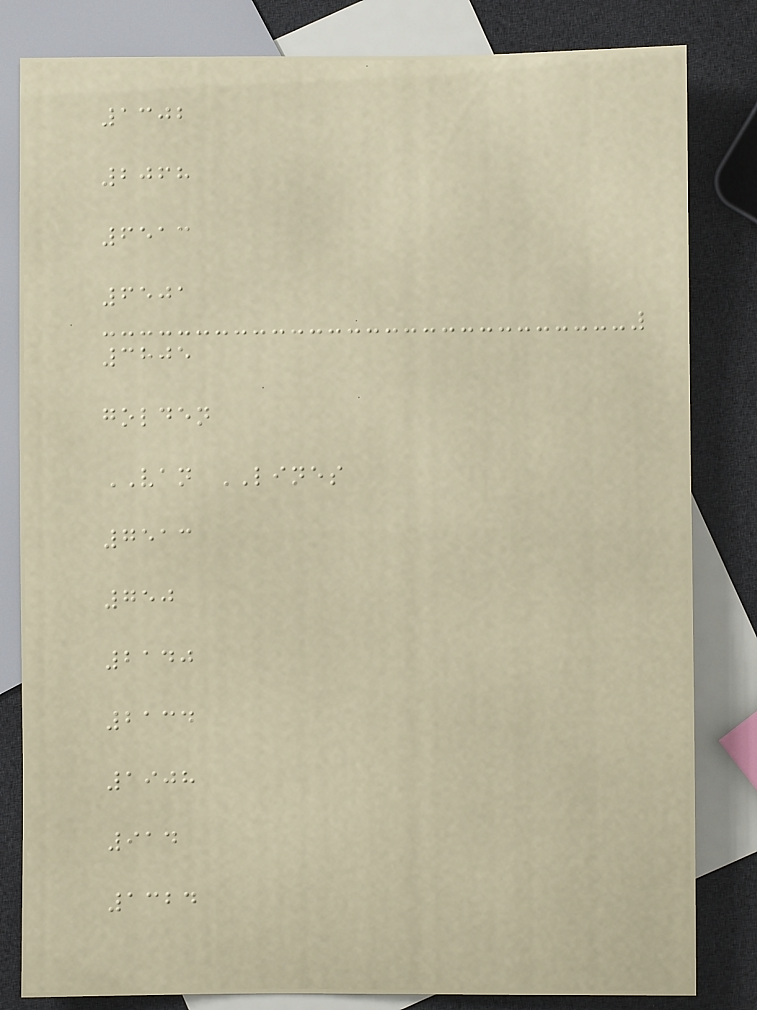1302
2068
6513
6501
3805
golden
VAN LINES
7513
750
2140
2134
1908
914
1324
